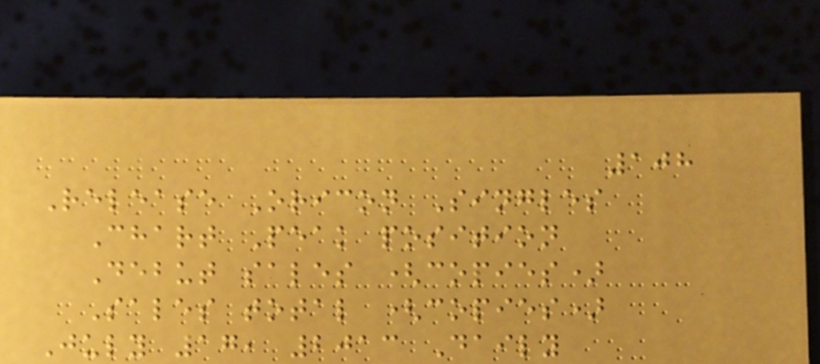108
Release Oricon Singles
Chart Peak position
Debut sales (copies)
Sales total (copies)
July 17, 2013 Daily
